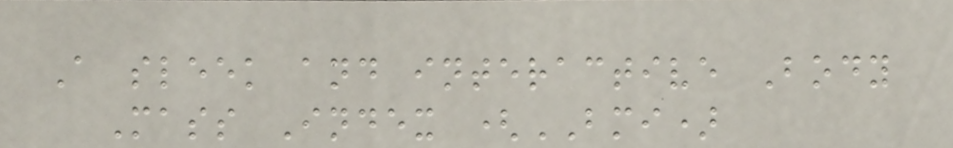A sleek and interactive Body
Mass Index (BMI)
